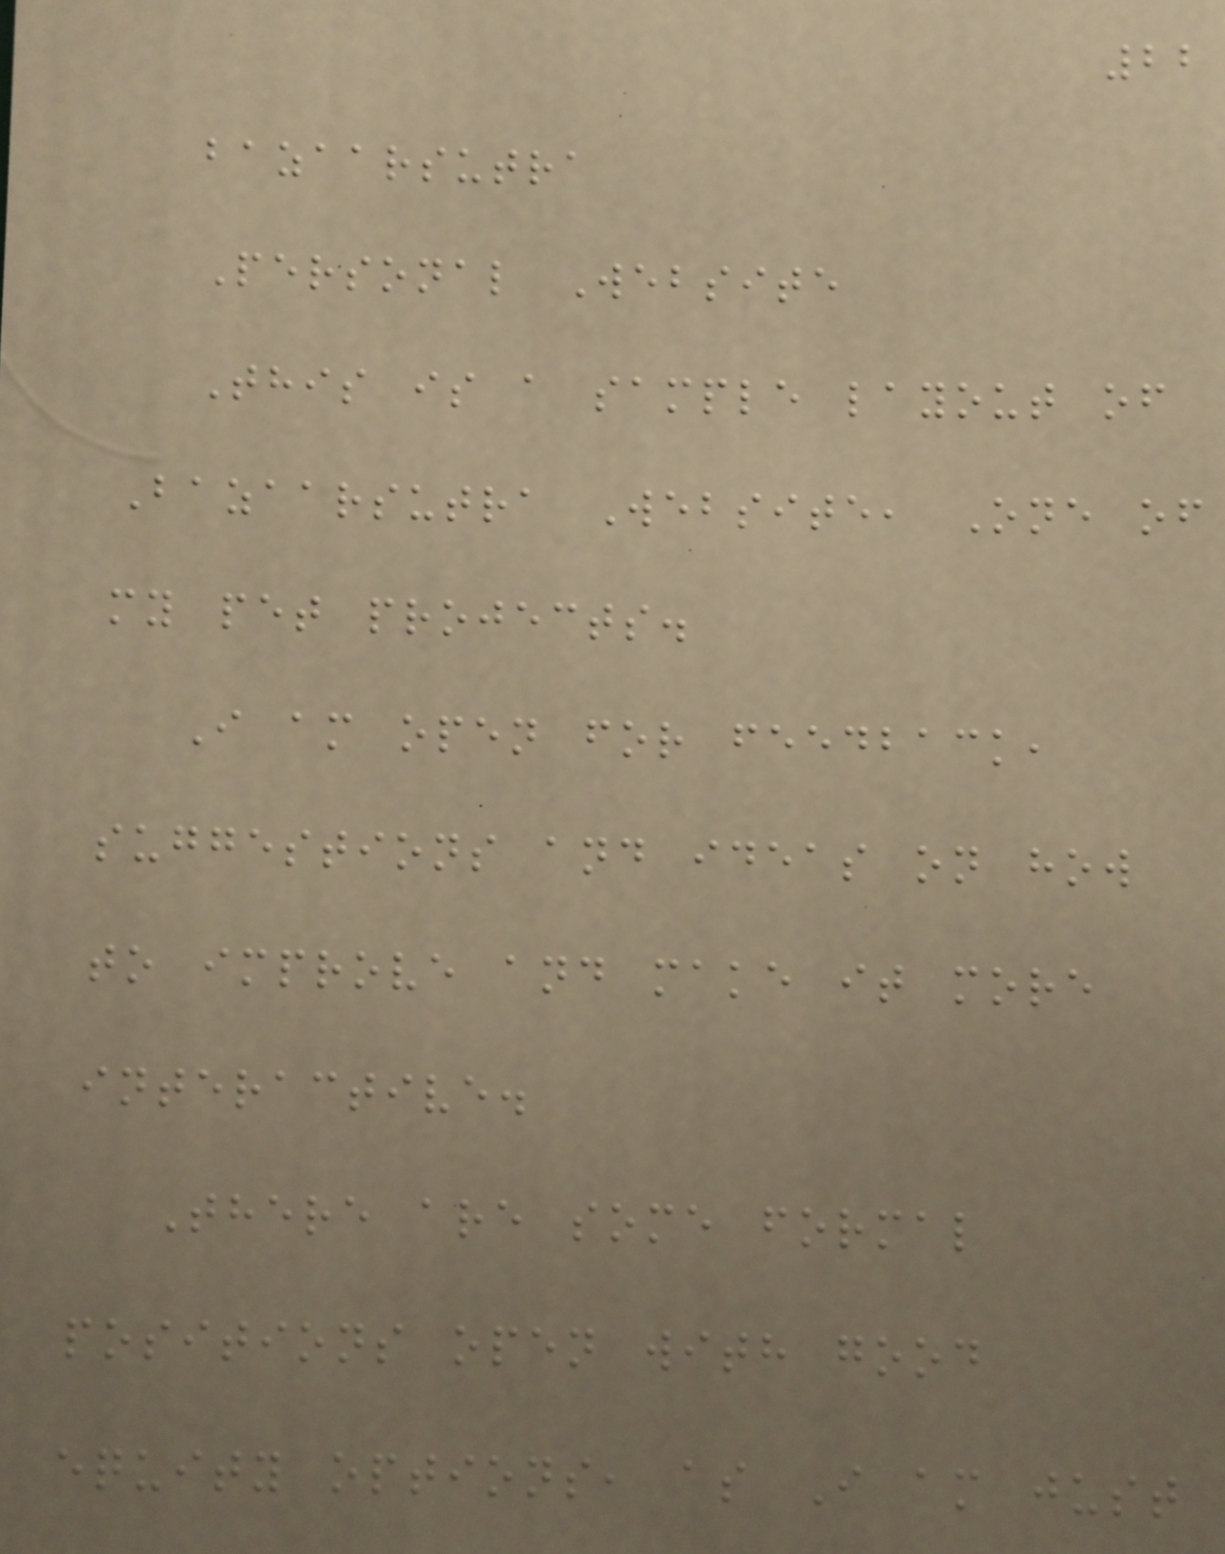22
bazaarsutra
Personal Website
This is a sample layout of
Bazaarsutra Website, One of
my pet projects.
I am open for feedback,
suggestions and ideas on how
to improve and make it more
interactive.
There are some formal
positions open with good
equity options, as I am just
